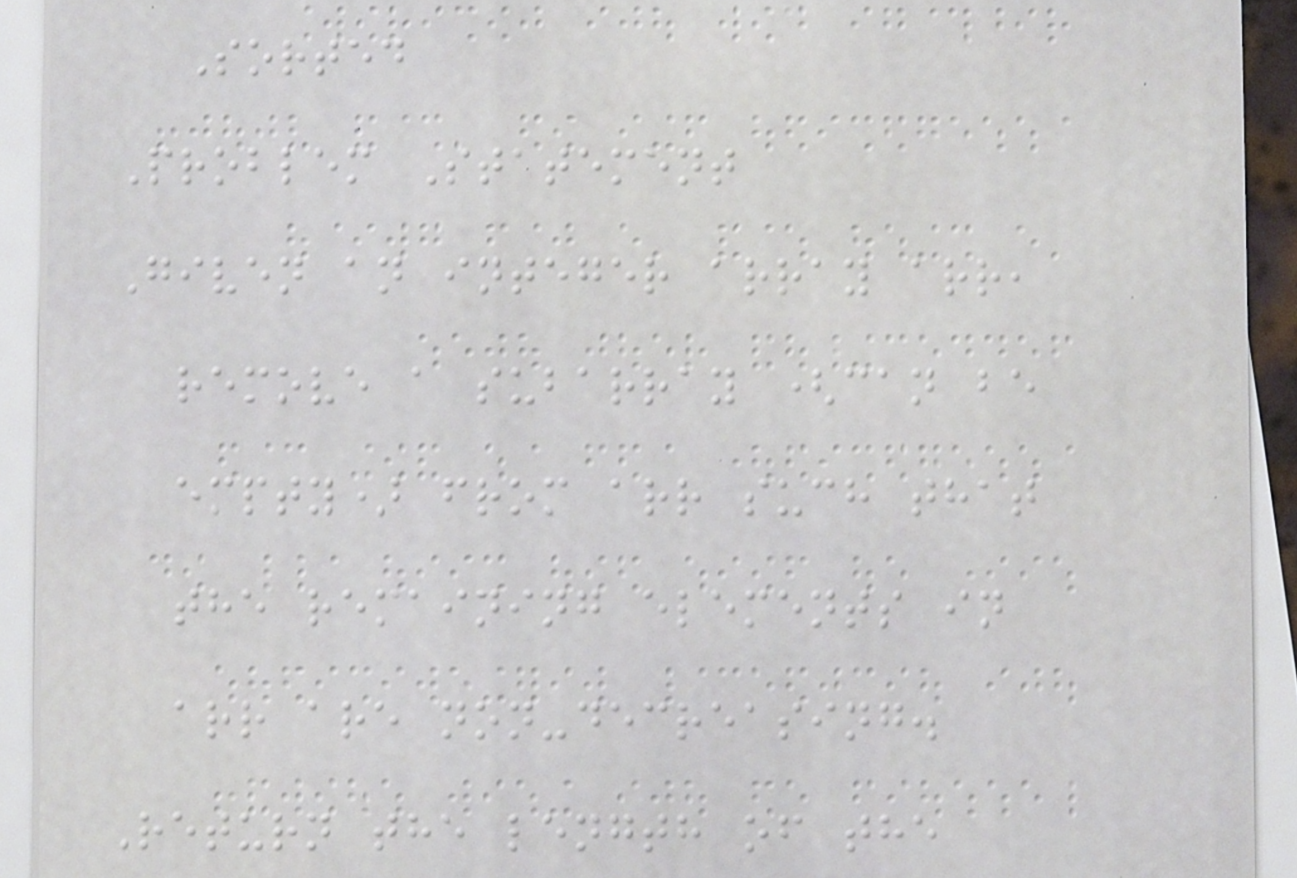Sorted
Problem Statement
Given an integer array arr,
remove a subarray (can be
empty) from arr such that
the remaining elements in
arr are non-decreasing.
Return the length of the
